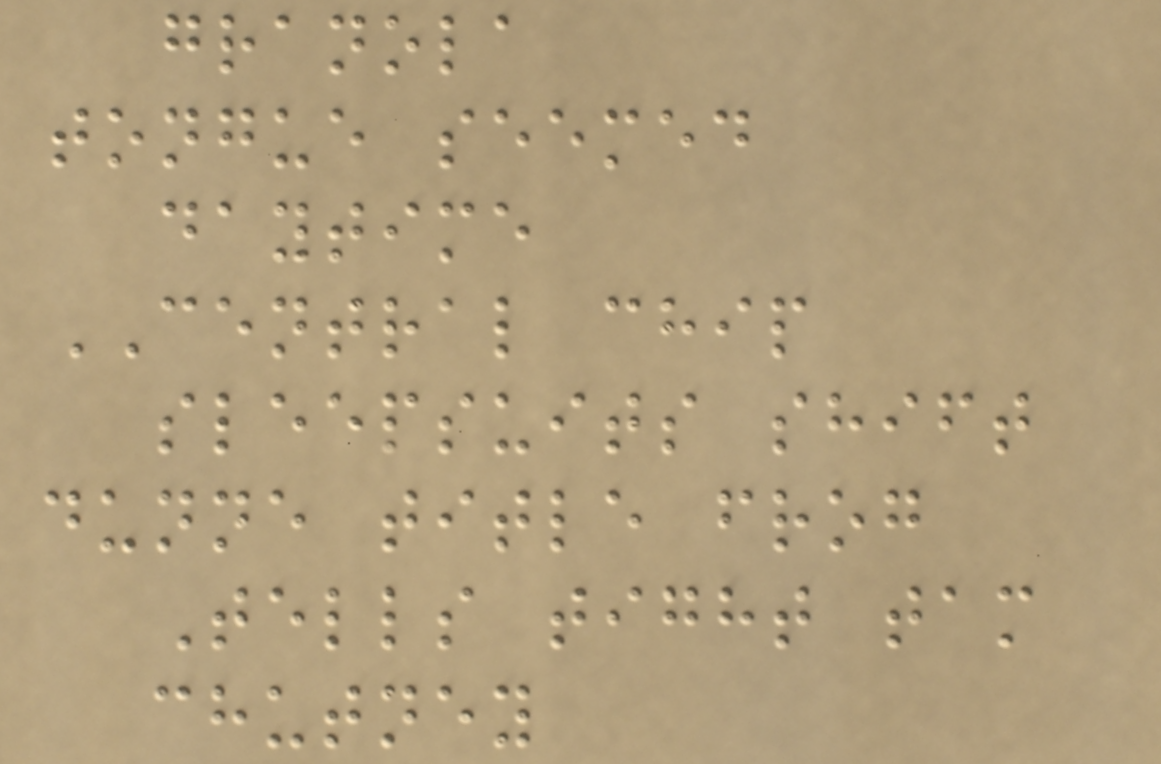granola
tongue seemed
daytime
CENTRAL chip
sleepsuits shift
dunne title frog
Tells tight tam
chutney
